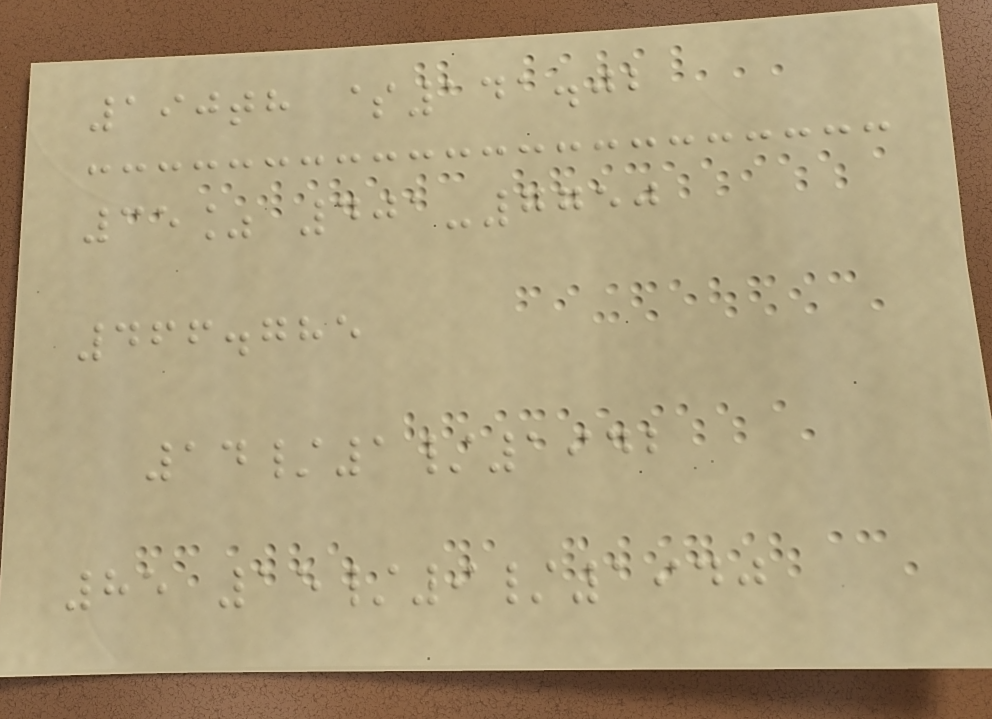190th $141.02
35% 401-7750
466.785
14/1/1942
85 15/9/1940
